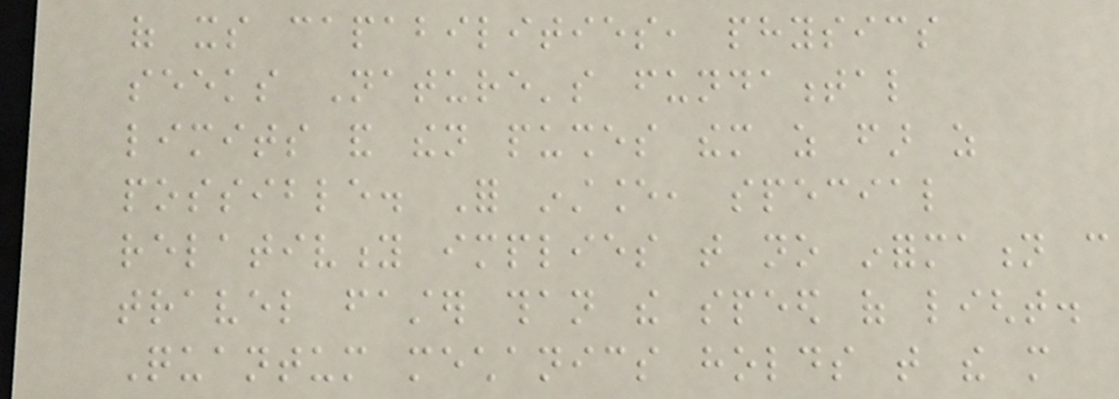of its capabilities, physics
seeks Nature's fundamental
limits and then pushes them as far as
possible. For instance, special
relativity implies that no information can
travel faster than the speed of light.
Quantum mechanics holds that the more
